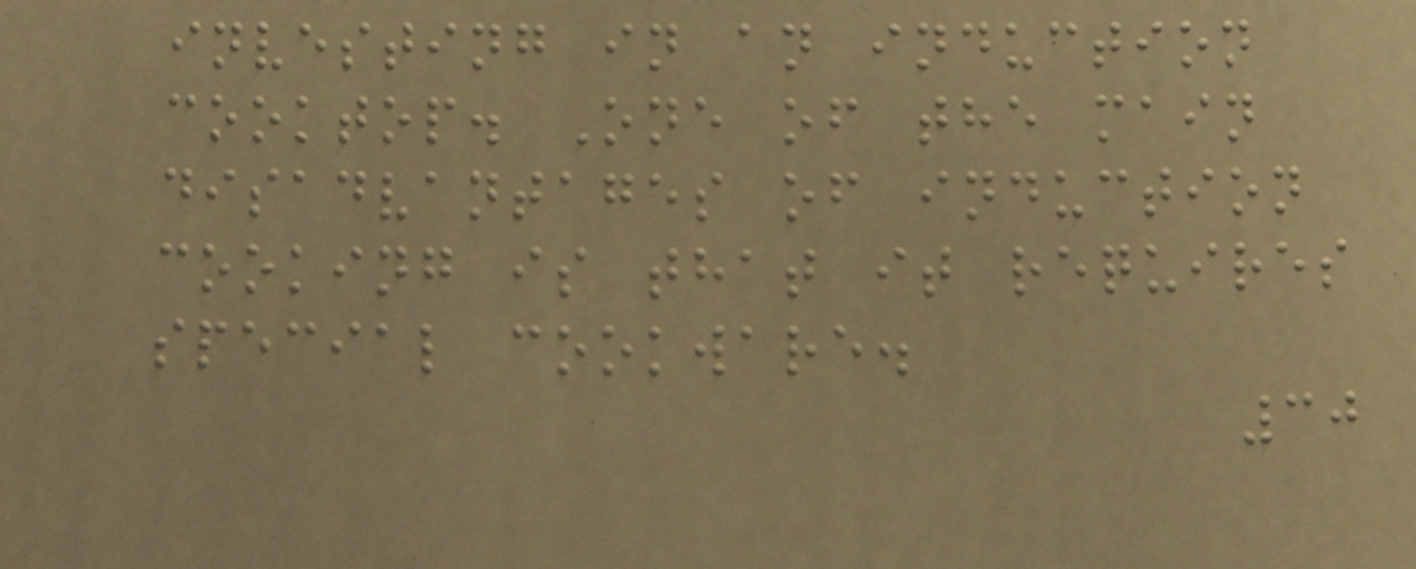investing in an induction
cooktop. One of the main
disadvantages of induction
cooking is that it requires
special cookware.
30
